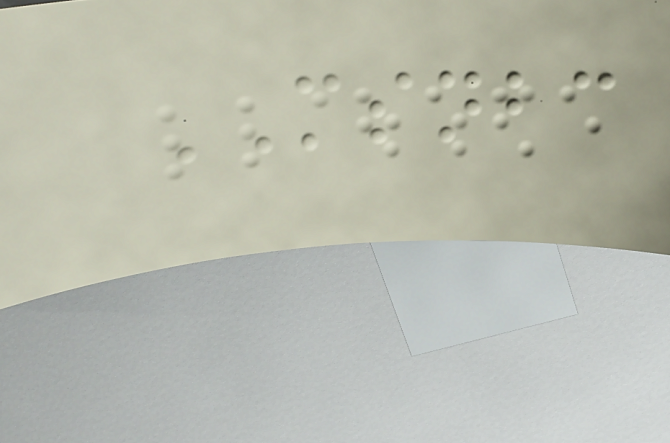MSNBC
